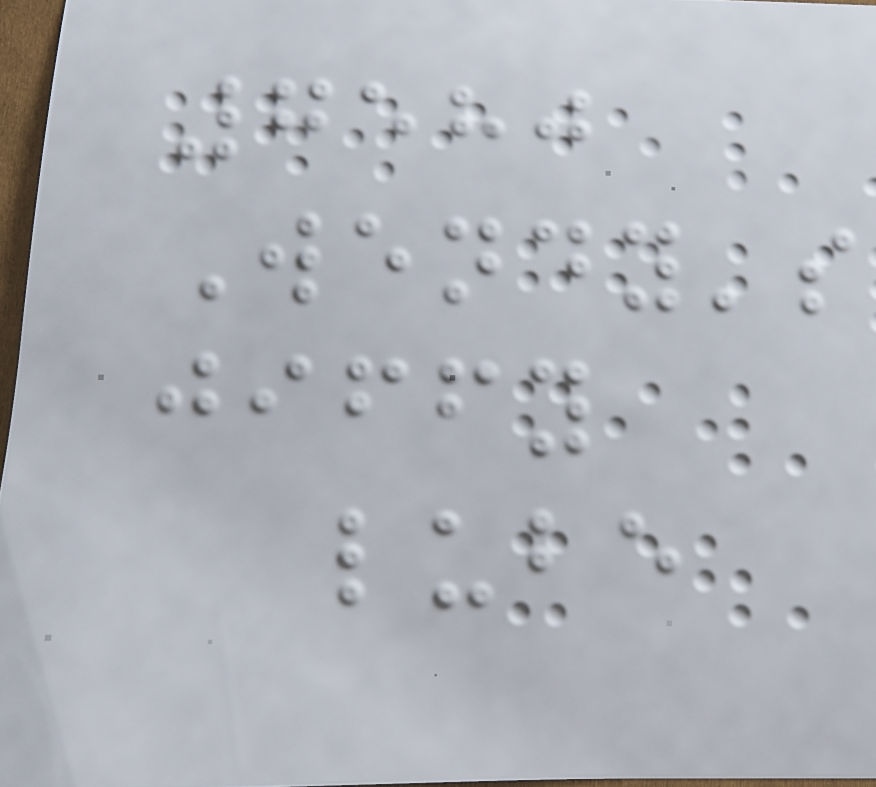7580
Wendy's
jiffy
lube
